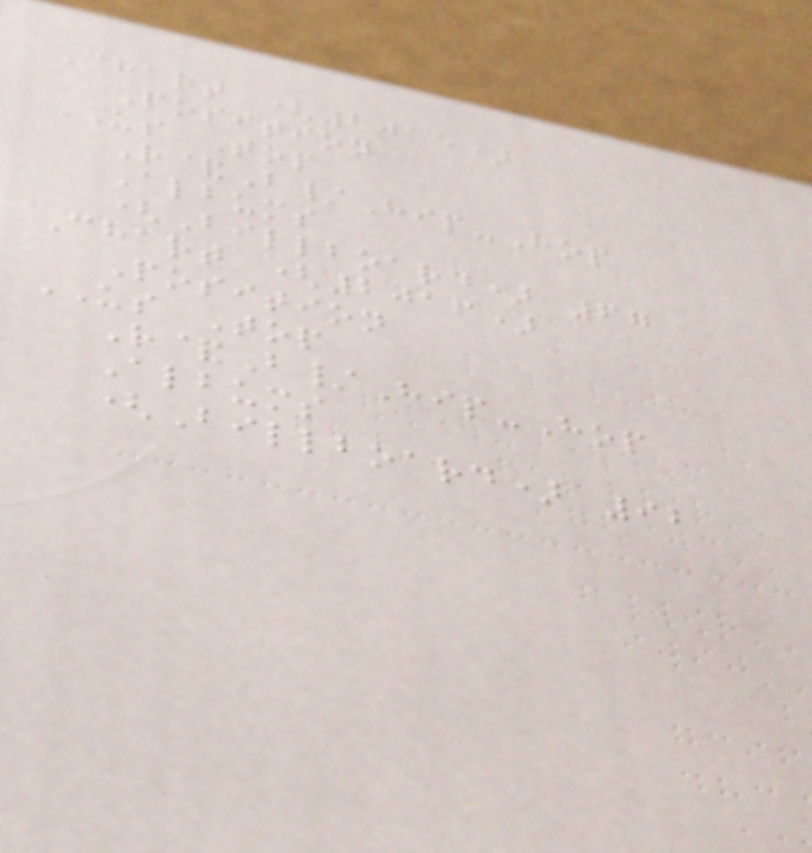Chart (2015)
Position
US Top
R&B/Hip-Hop
Albums
(Billboard) 67
Chart (2016)
Position
US Top
R&B/Hip-Hop
Albums
(Billboard) 92
